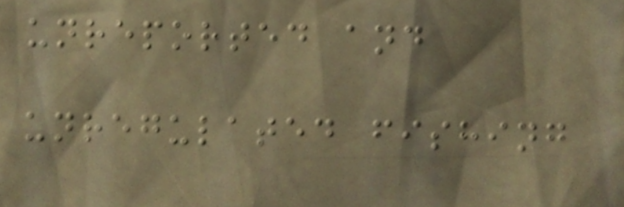unreported and
unregulated fishing
